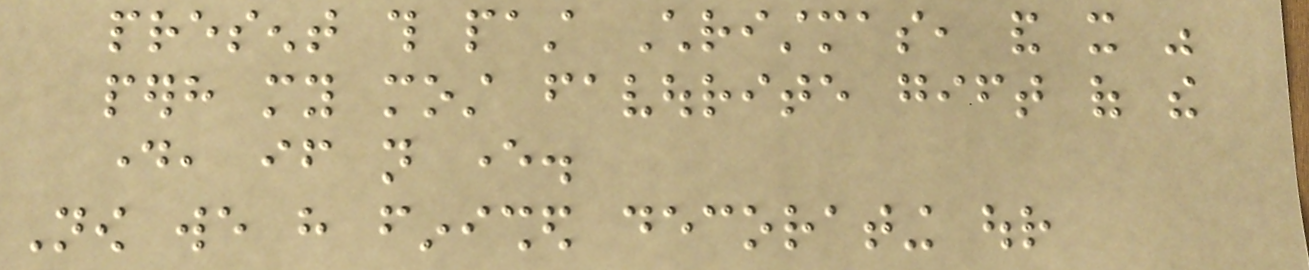present this past Christmas, and it was
perhaps my most favourite gift of the
day, if not ever.
Now we have finished decorating our
